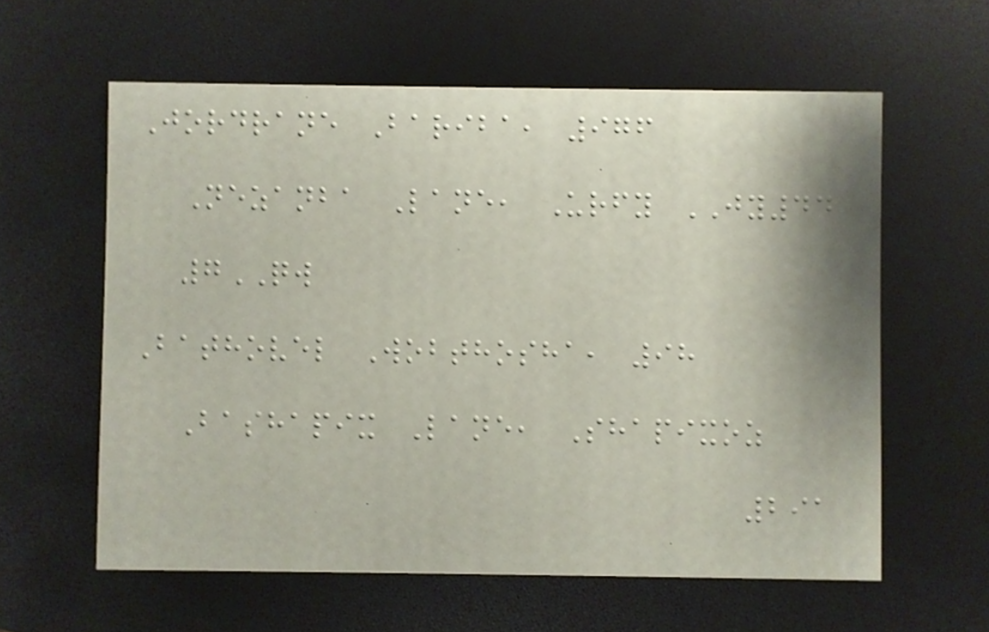Jordrane Bariba, 976
Nezanba Lane, Urfy JY44
7QW
Bathovel Wobthosha, 98
Bashapix Lane, Shapixoz
291
